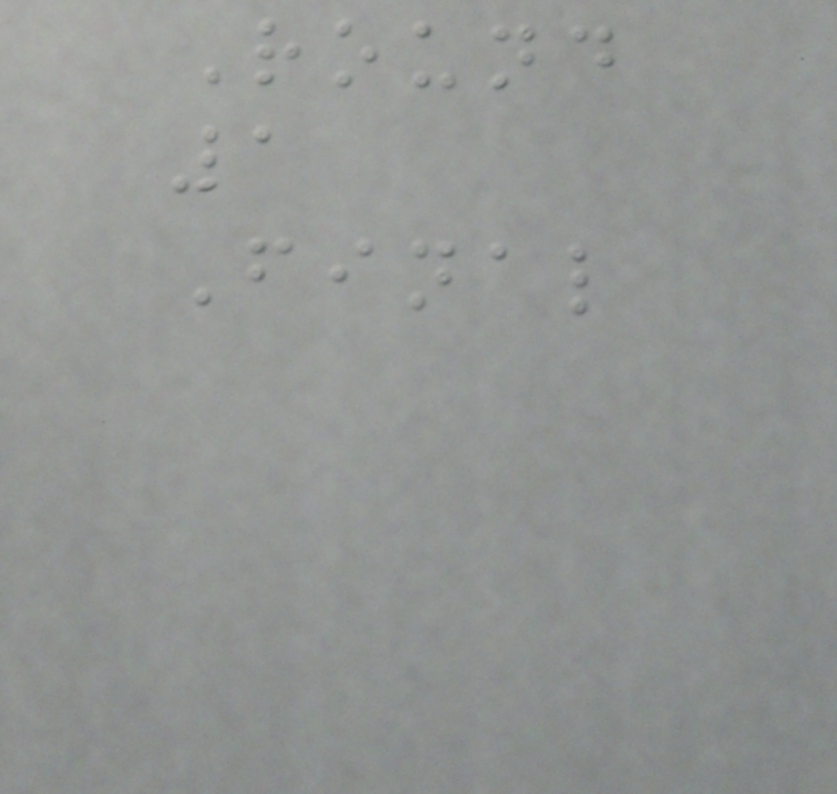Round
1
Final
